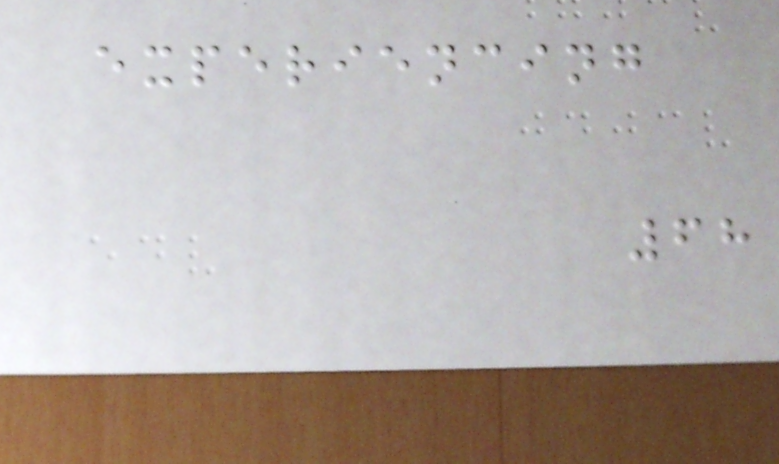experiencing
68
